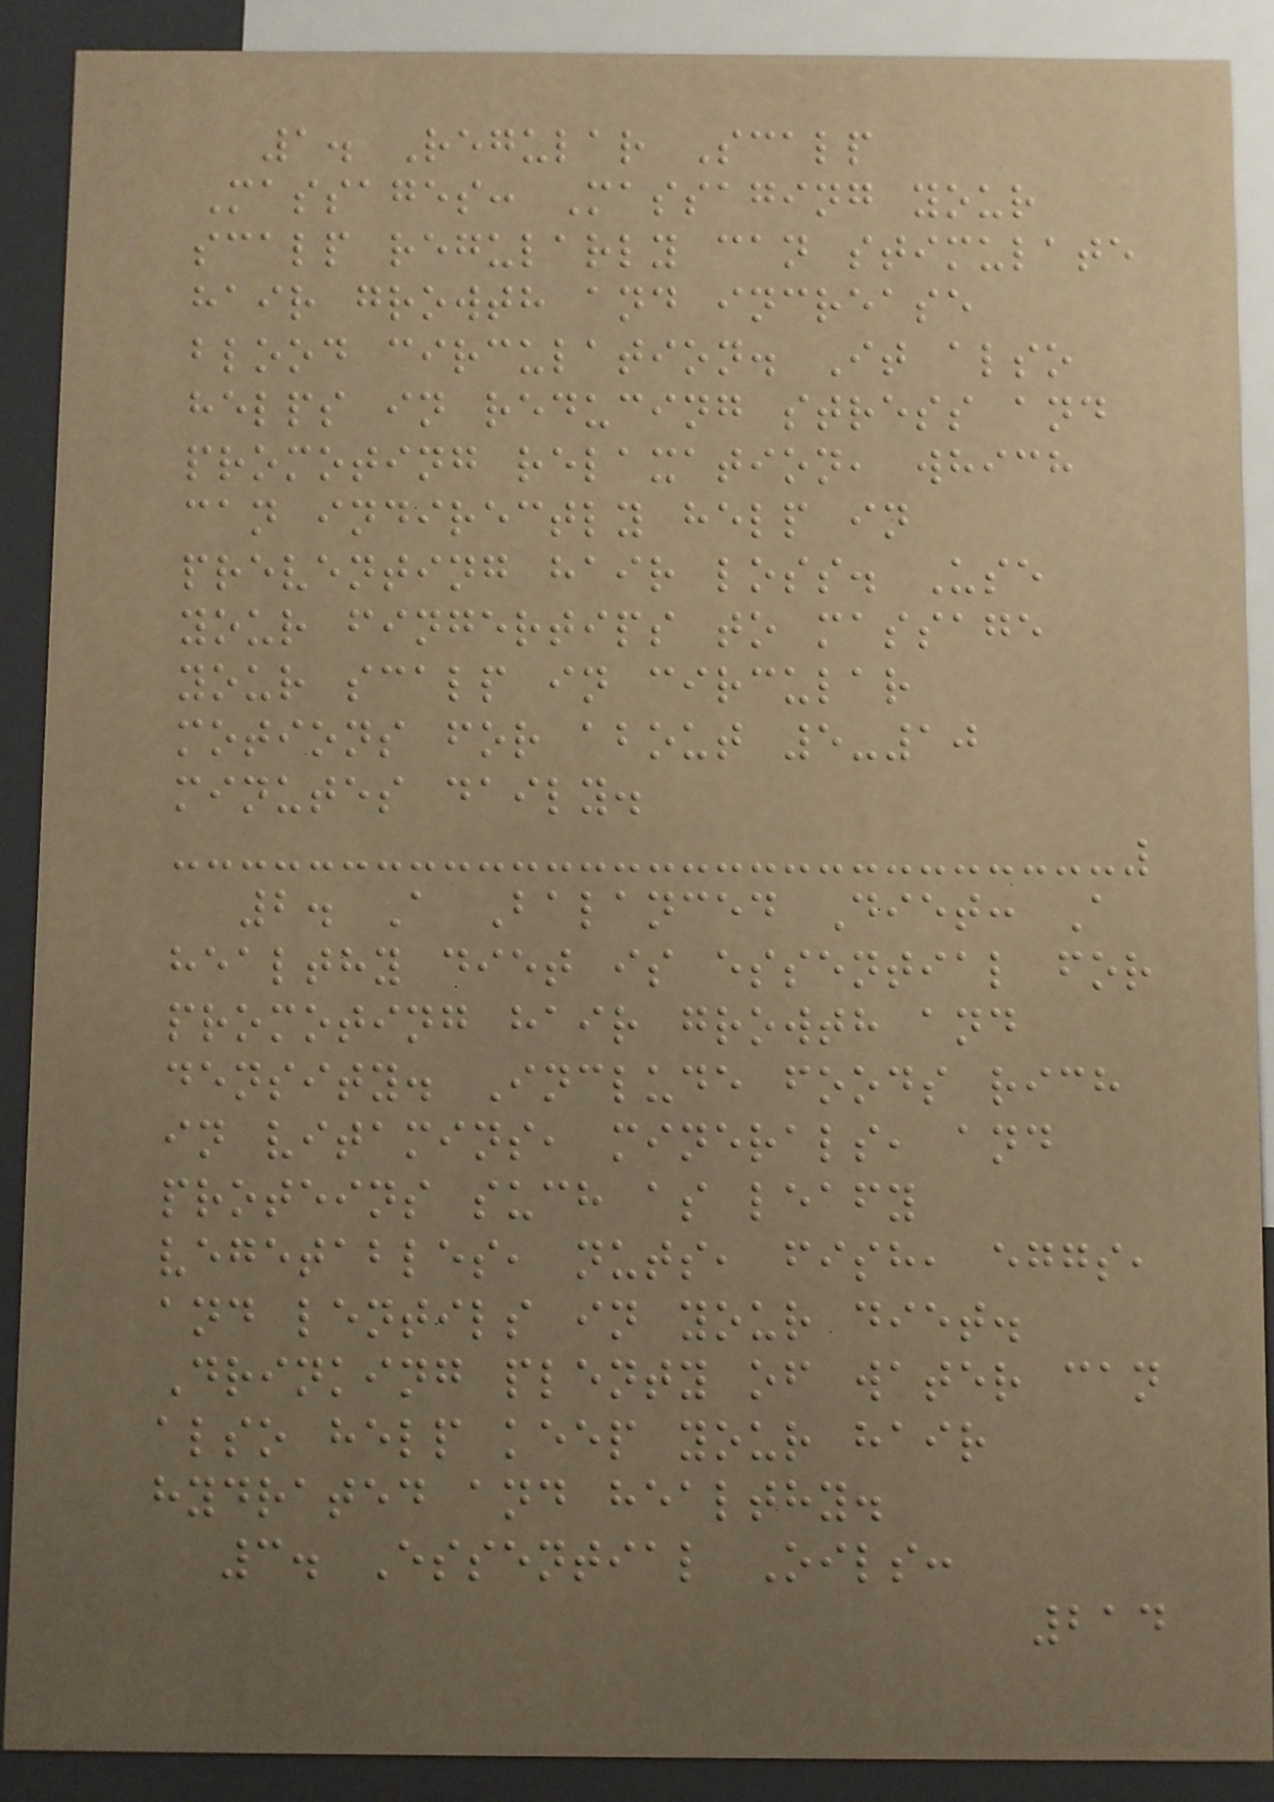1. Regular Scalp
Massages: Massaging your
scalp regularly can stimulate
hair growth and increase
blood circulation. It also
helps in reducing stress and
promoting relaxation, which
can indirectly help in
preventing hair loss. Use
your fingertips to massage
your scalp in circular
motions for about 5-10
minutes daily.
2. A Balanced Diet: A
healthy diet is essential for
promoting hair growth and
density. Include foods rich
in vitamins, minerals, and
proteins such as leafy
vegetables, nuts, fish, eggs,
and lentils in your diet.
Drinking plenty of water can
also help keep your hair
hydrated and healthy.
3. Essential Oils:
214
